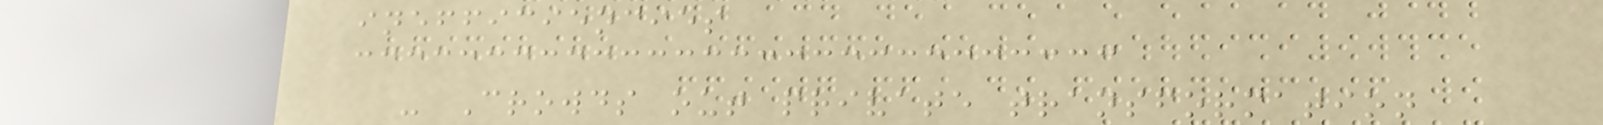inefficiencies
- Crowds out private transformation
